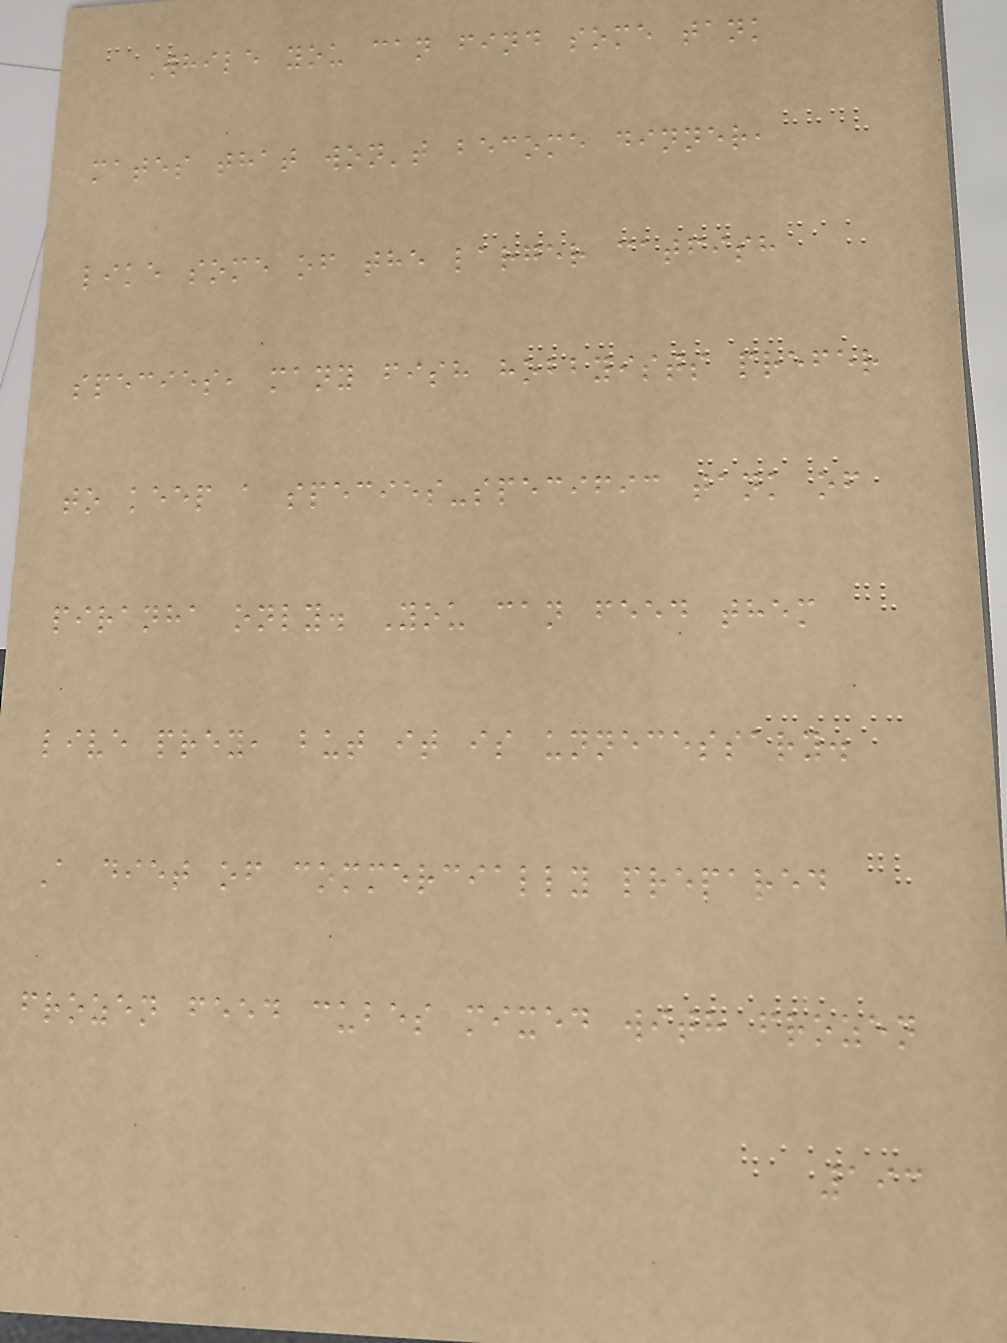While you can find some tank
mates that won't become dinner,
like some of the larger catfish
species, many fish hobbyists prefer
to keep a species-specific tank of
piranha only. You can feed them
live prey, but it is unnecessary.
A diet of commercially prepared
frozen feed cubes mixed with frozen
193
